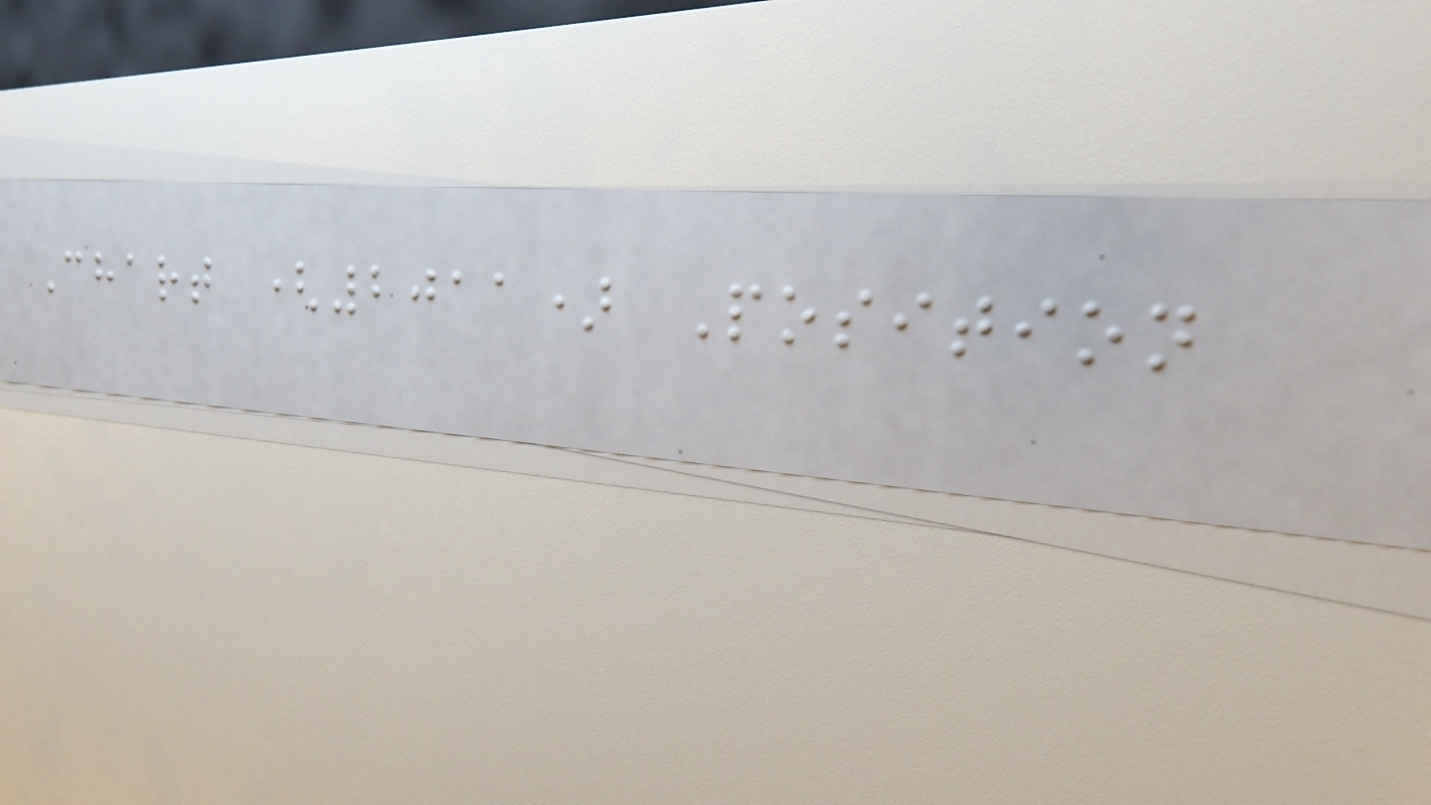Chart (2011) Position
